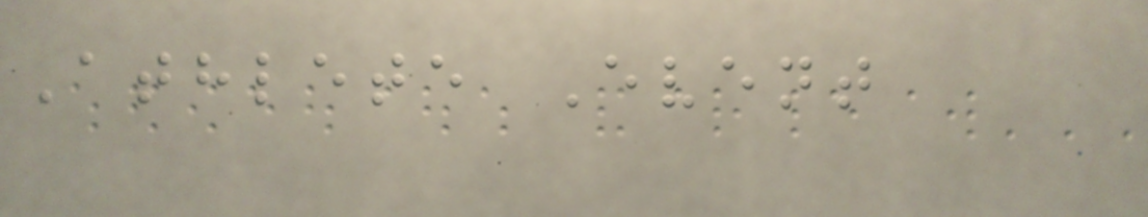Athlete Event
